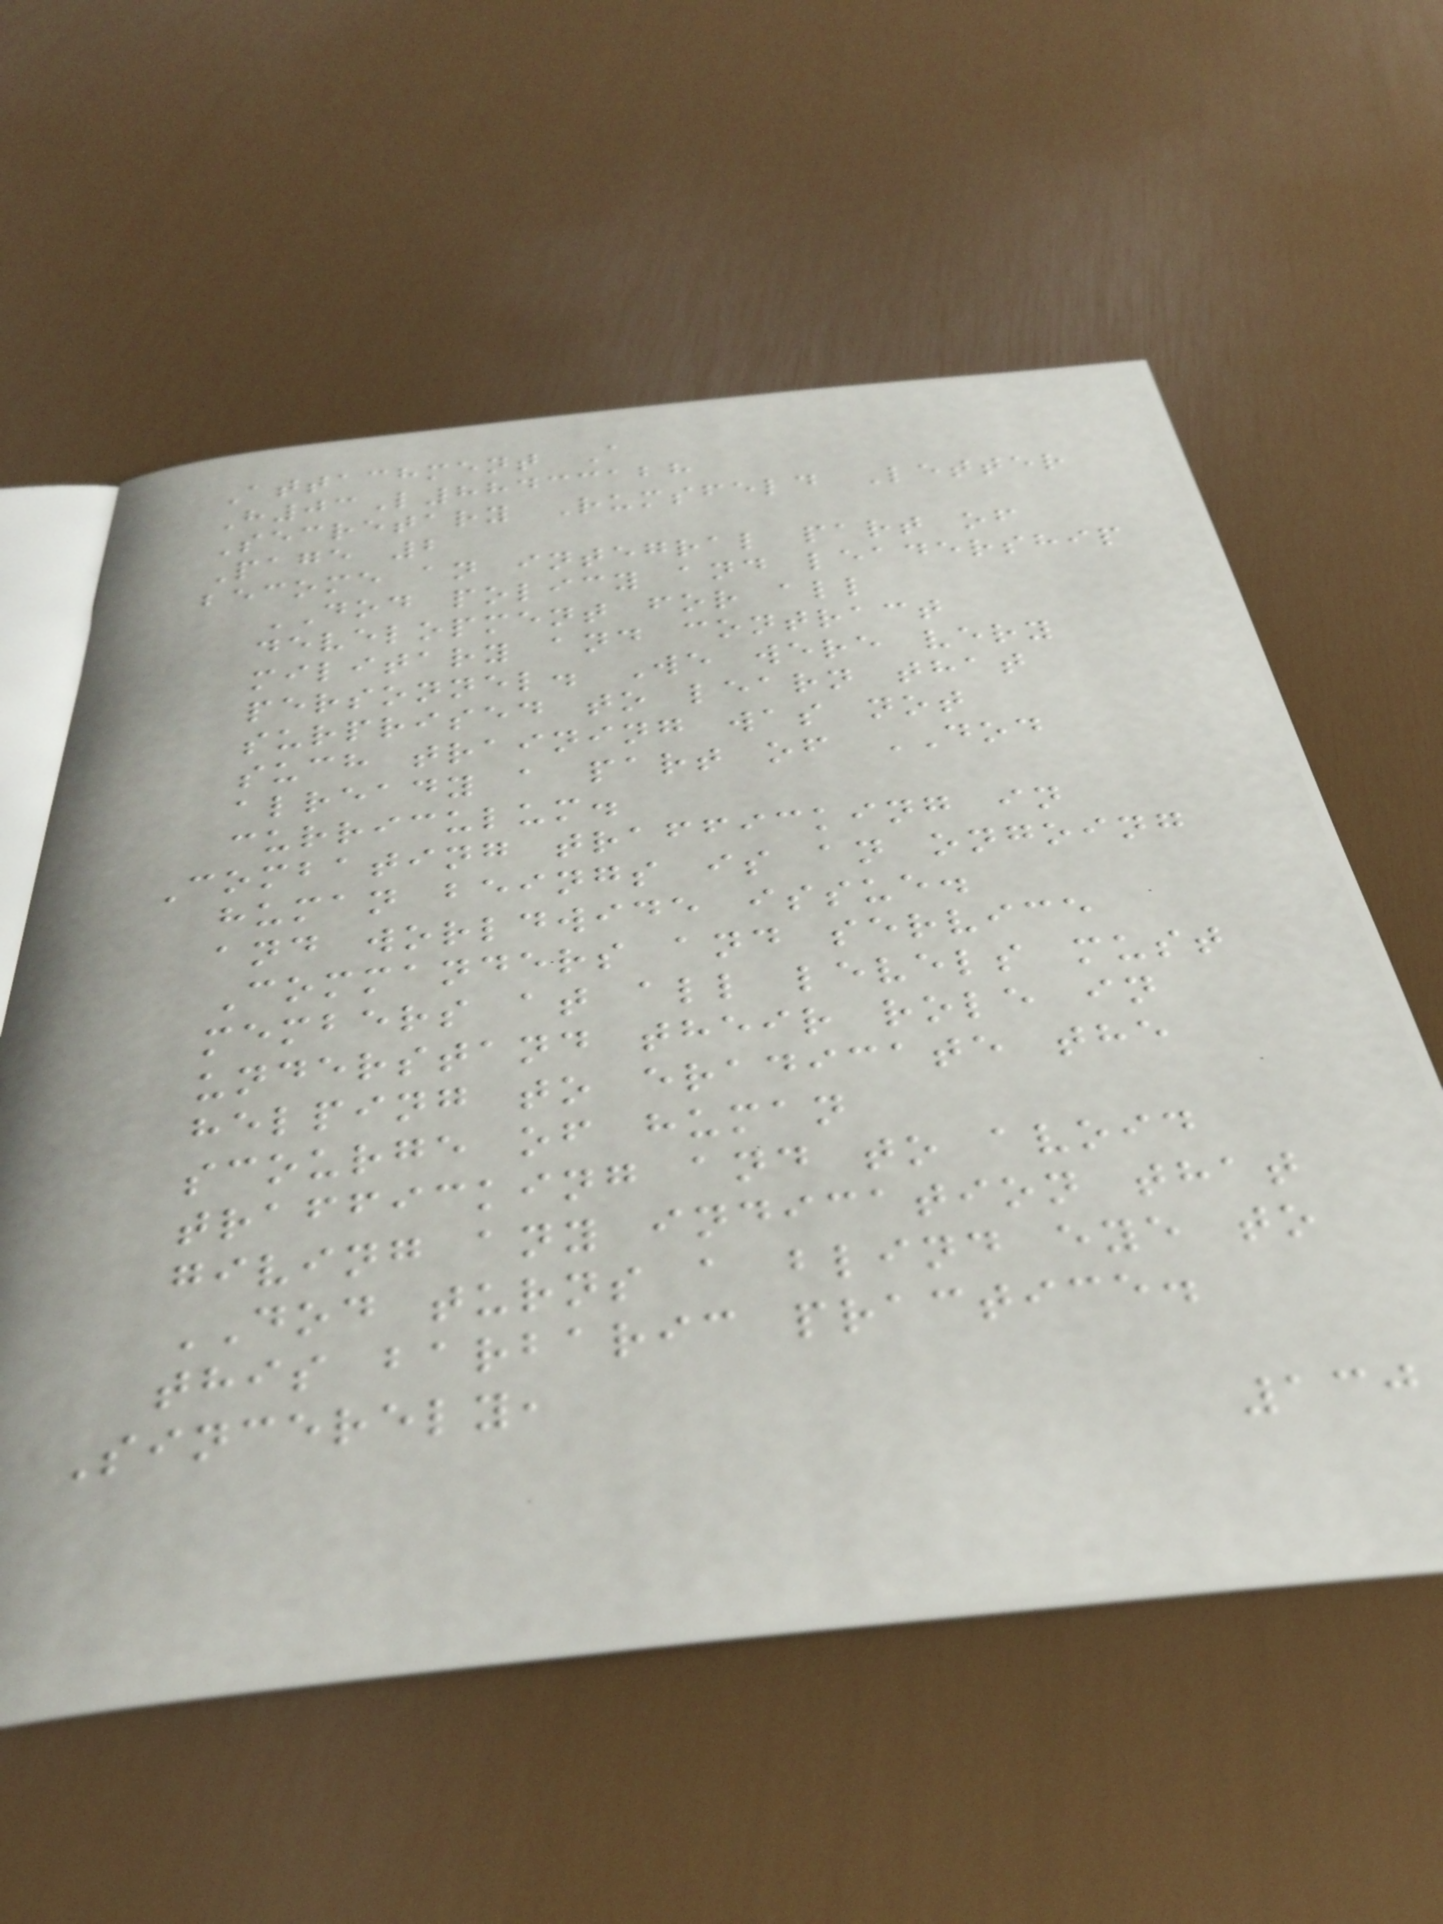Attachment A
H03L88433128
Secretary Rumsfeld Letter
Page 2
become an integral part of
DOD policy and leadership
development for all
military and contract
personnel. We were very
surprised to learn that
such training was not
already a part of DOD
curriculum.
Combating trafficking in
human beings is an ongoing
and worldwide issue.
Commanders and service
members at all levels must
understand their role in
helping to eradicate the
scourge of human
trafficking and to avoid
giving any indication that
DOD turns a blind eye to
this barbaric practice.
Sincerely,
130
